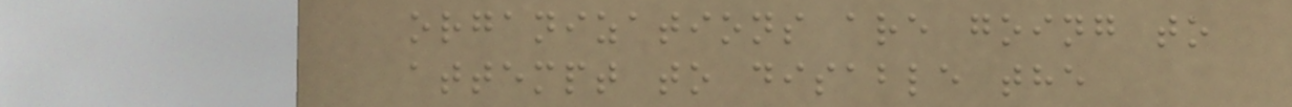organizations are going to
attempt to disable the
